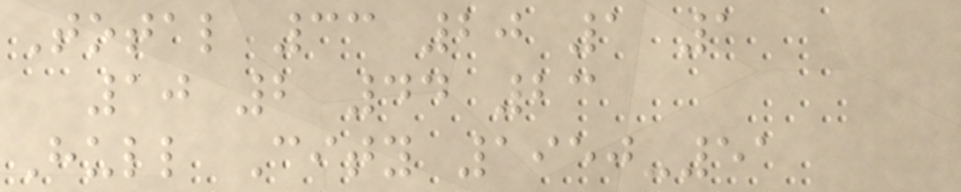Total 33 20 1 1
10 2 44 23
Hull City 1950-51
